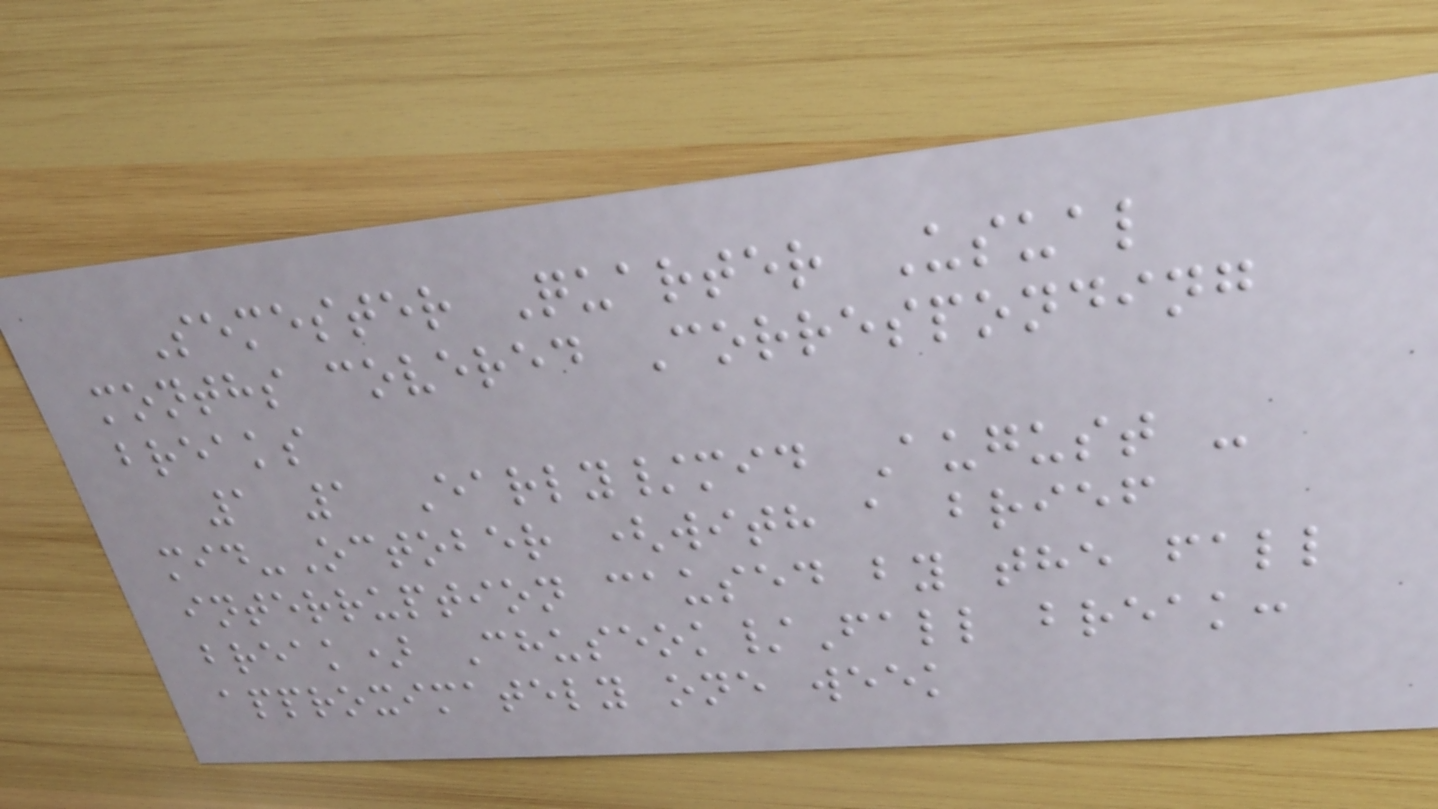Semester Quarter Usual
months covered Corresponding
breaks
1 1 Early/mid August -
mid-October (with a brief
interruption caused by the fall
break) Chuseok/Fall break:
approximately one week
